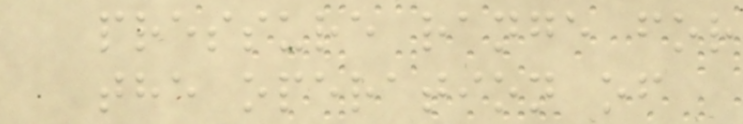pressure range for
the operation of
